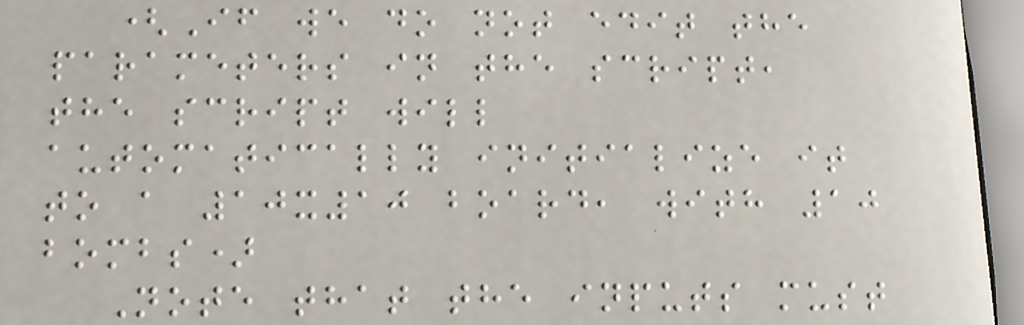(If we do not edit the
parameters in the script,
the script will
automatically initialize it
to a 10x10 board, with 10
bombs)
Note that the inputs must
